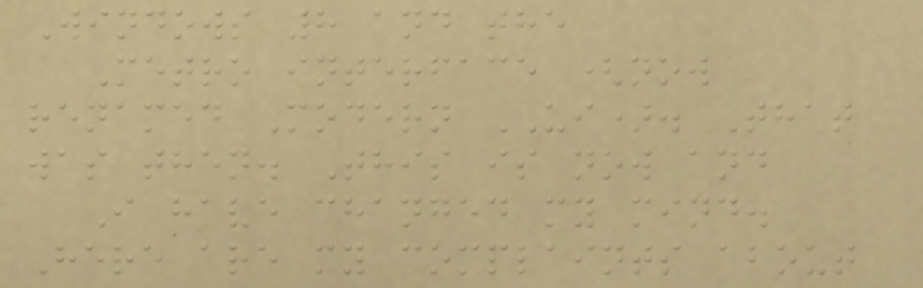Windows 8 and the
Metro interface (now
renamed Modern UI). That
was then. This is now and
I have changed my mind.
Here are my complaints about
